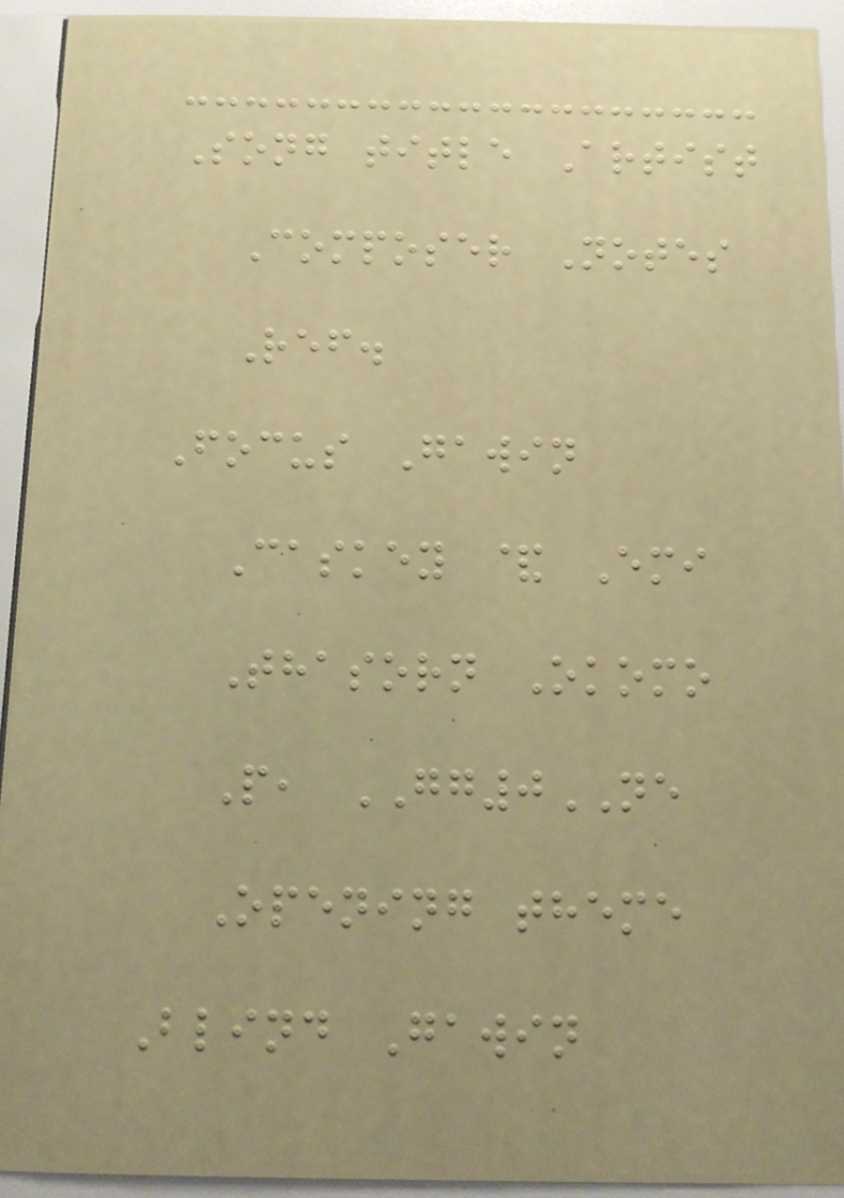Song title Artist
Composer Notes
Ref.
Focus Gawin
Caskey & Emi
Thasorn Okomo
P, GG0NE
Opening theme
Blind Gawin
